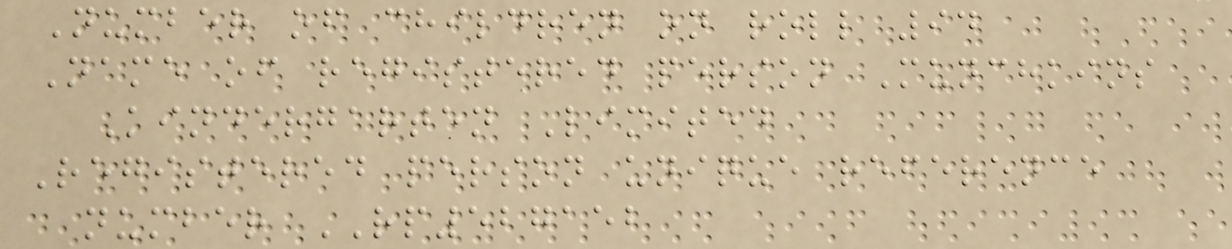Number of children on roll 94
Name of registered person Munchkins
Kindergarten Limited
Registered person unique reference
number RP527152
